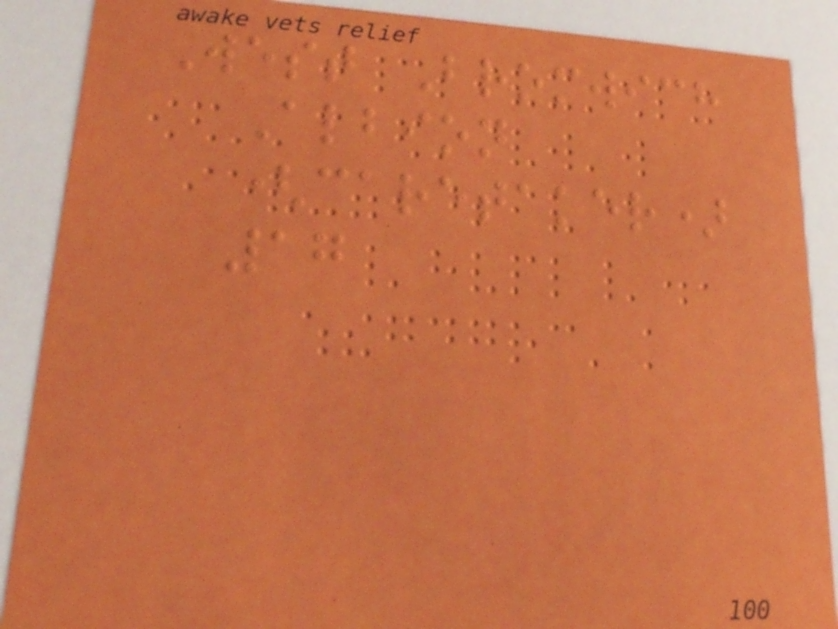West Bromwich
Albion
(caretaker)
17
